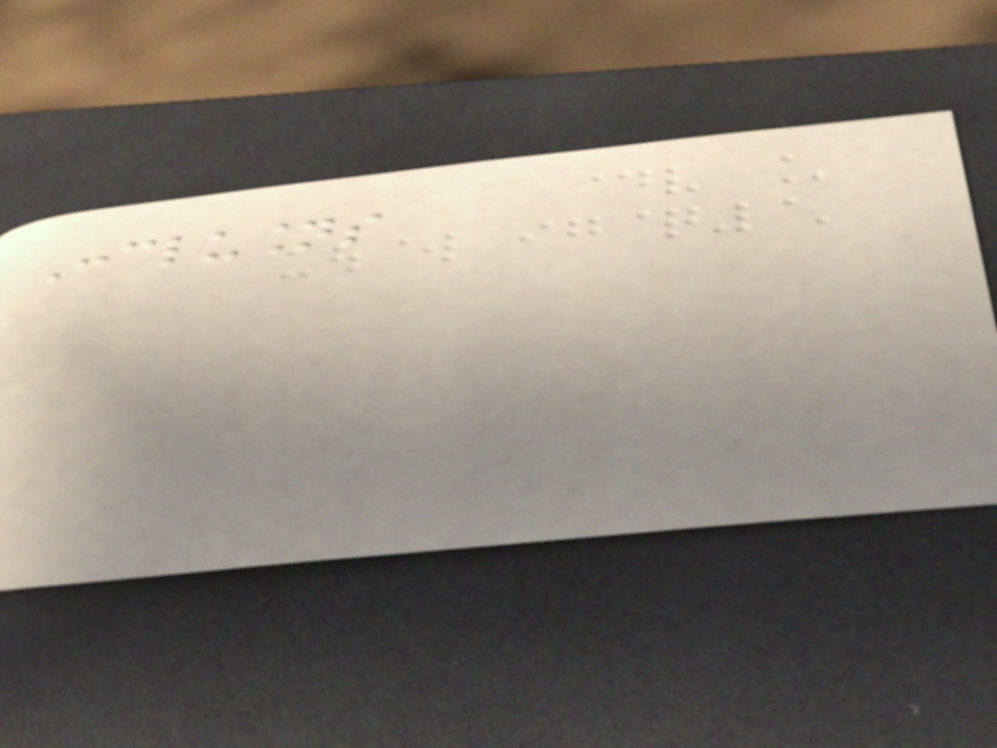Conclusions
